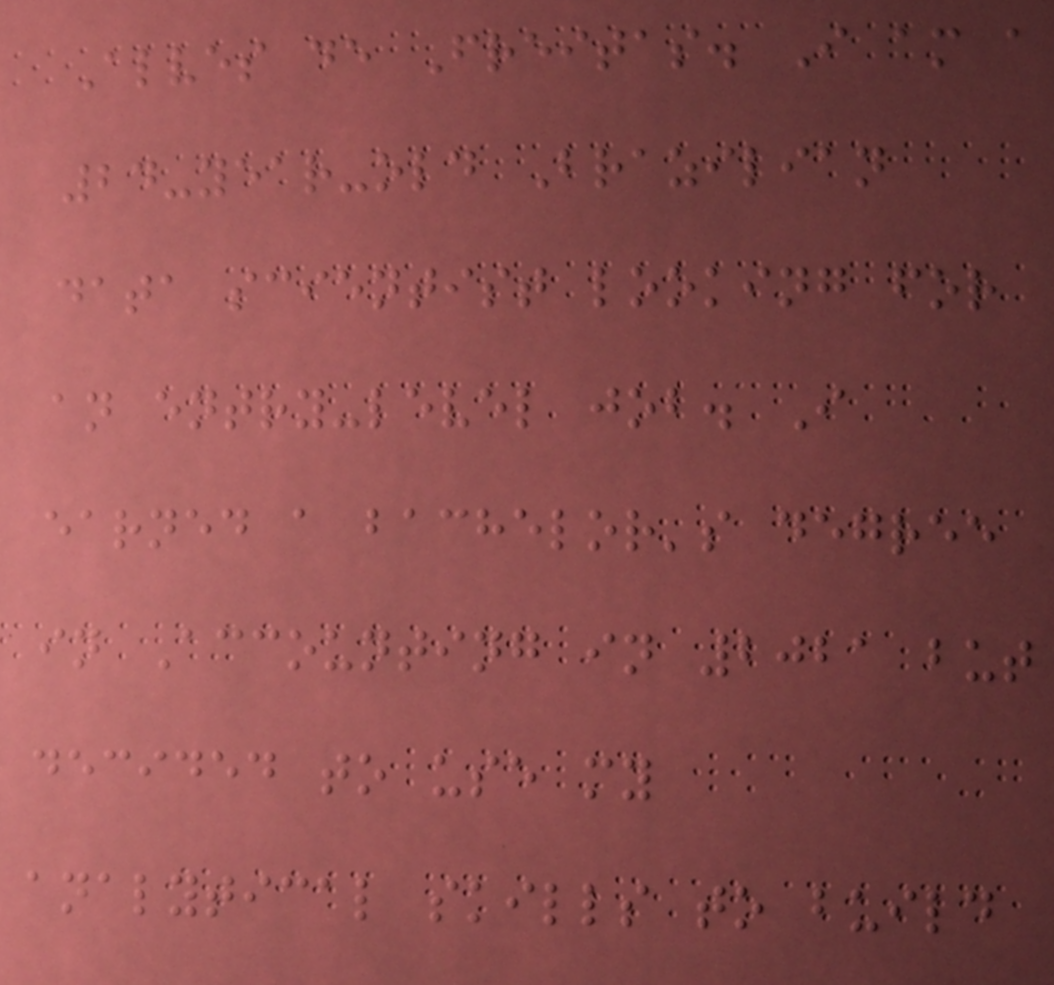Alves de Freitas. I am a
24-year-old Brazilian
data scientist looking for
an entry-level job. I
earned a bachelor's degree
in Accounting in 2021 but
decided to use my
analytical skills to build
